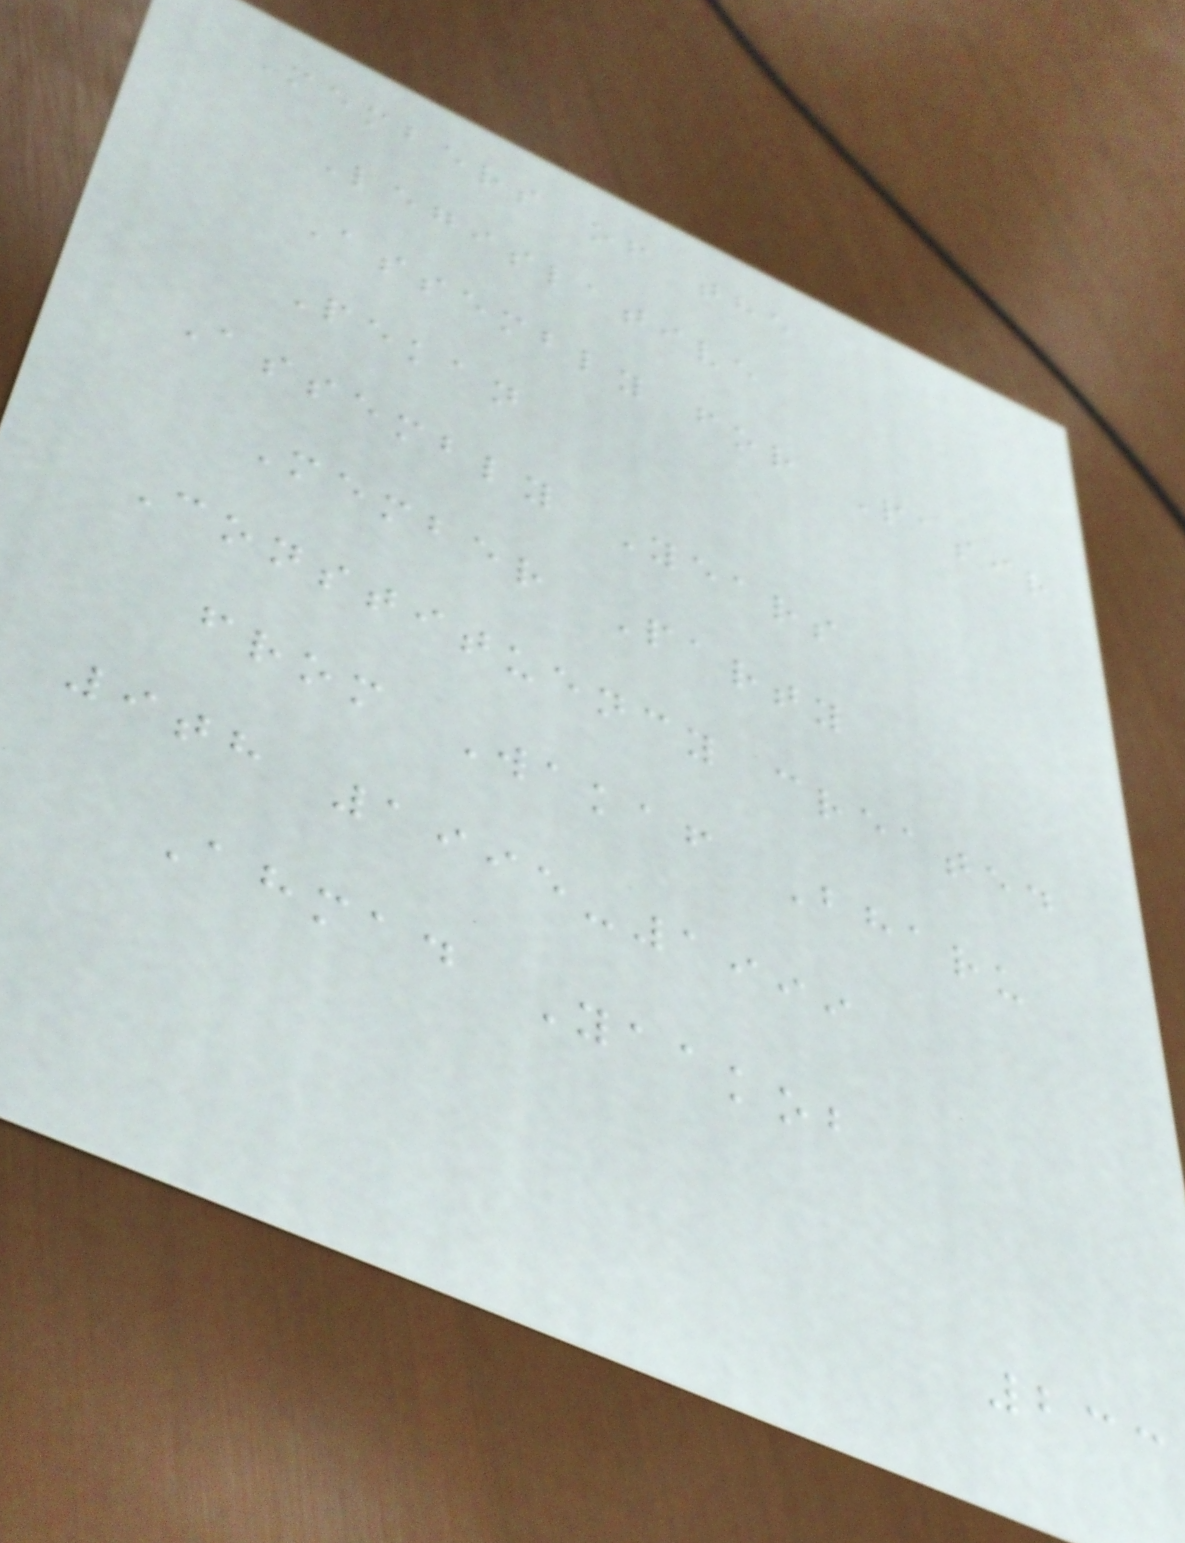Members of the
Legislative
Assembly for Pasir
Pekan
Assembly Years
Member Party
Constituency created
from Wakaf Bharu
9th 1995-1999
Ahmad Yaakob
233
